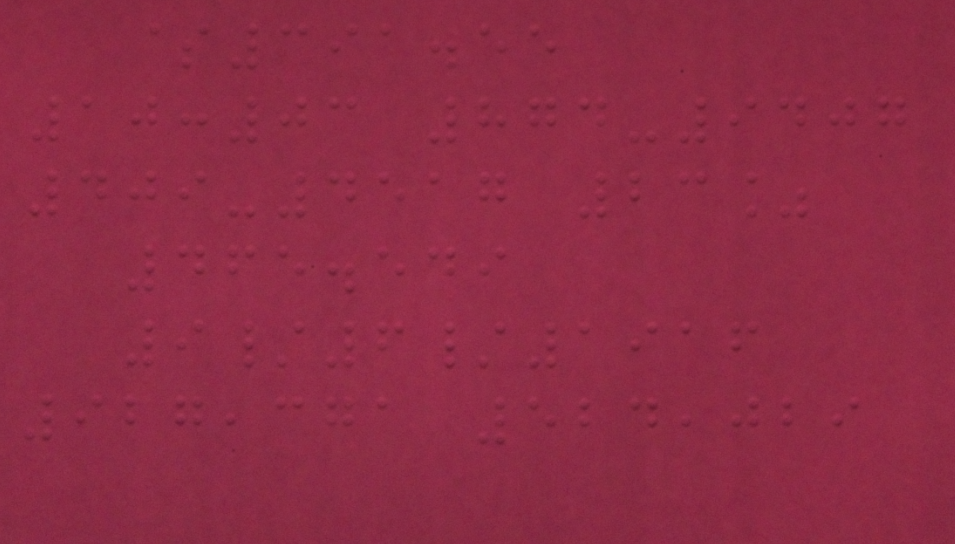$391.55
10:03 874-9407
409-4517 23%
465.549
9/6/1916
927,371 524,029
